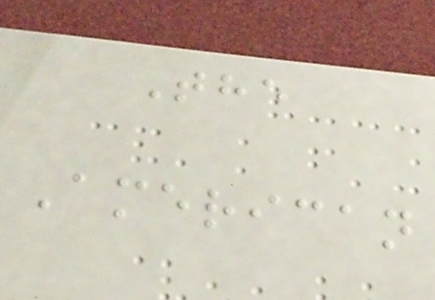The
American
